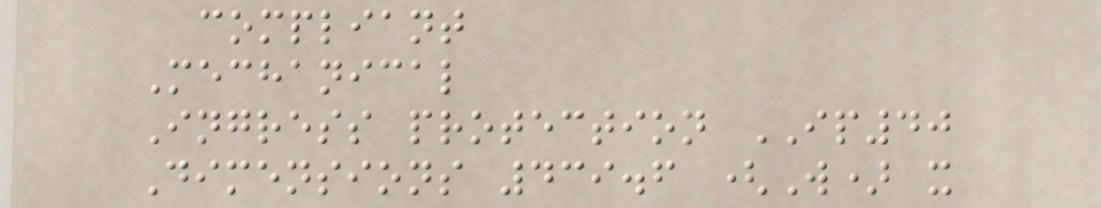compliant
Mechanical
Ingress protection IP40
Dimensions 439.6 (W) x
